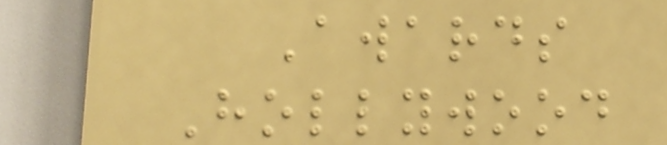Awards
Hollywood
